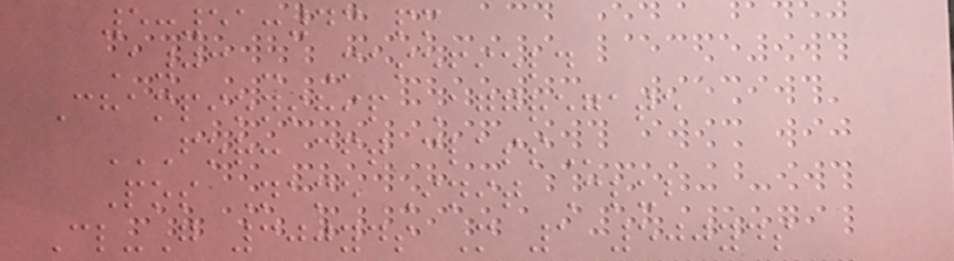5:51:43 pm
A03 - Masefield
Championship Aggregate
FOR: CFT CLASS
Pos Name Init Club
Cl-G 300yds M 1 500yds
